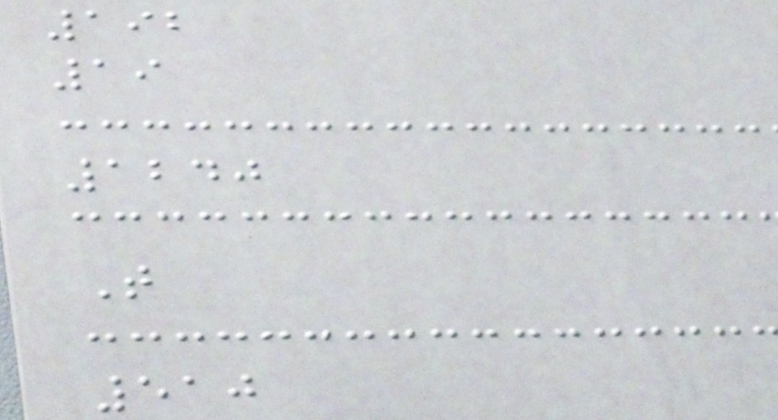192
19
1240
T
510
